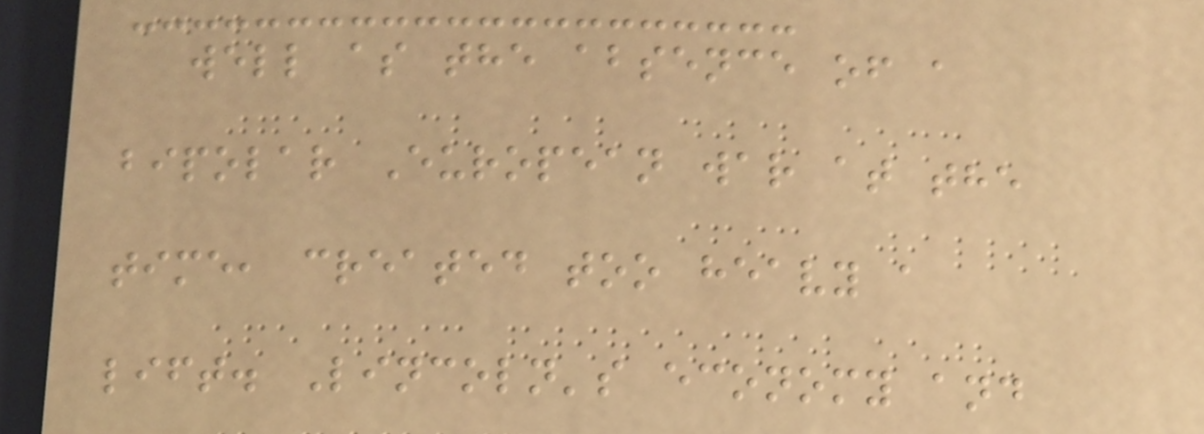well as the absence of a
bipolar European war at the
time, created too heavy a
lift. Lincoln's economy and
